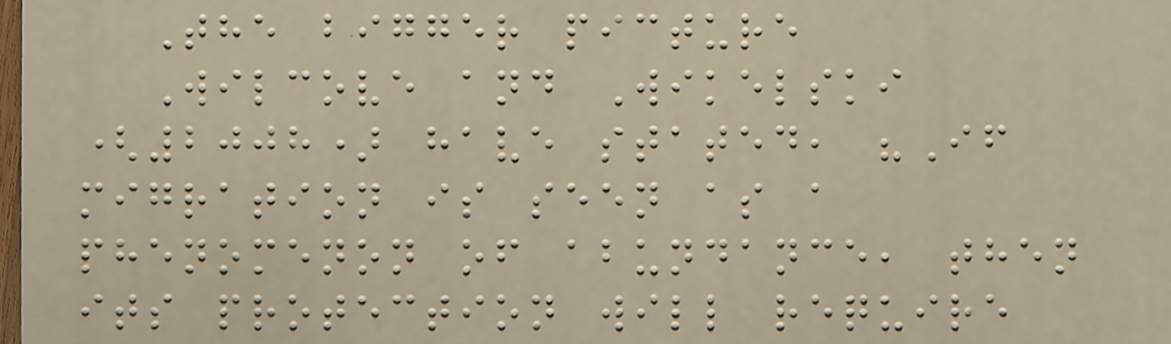The bigger picture
Wilcove and Wikelski
(2008) have stated, "If
migration is seen as a
phenomenon of abundance, then
its protection will require
